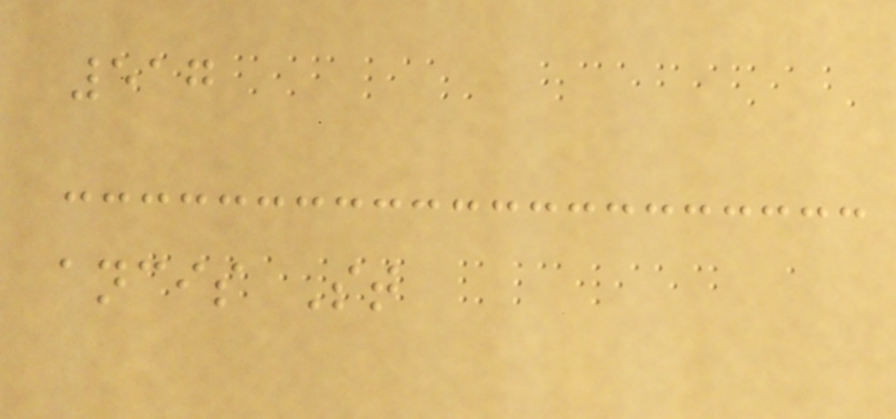517
ancis St
